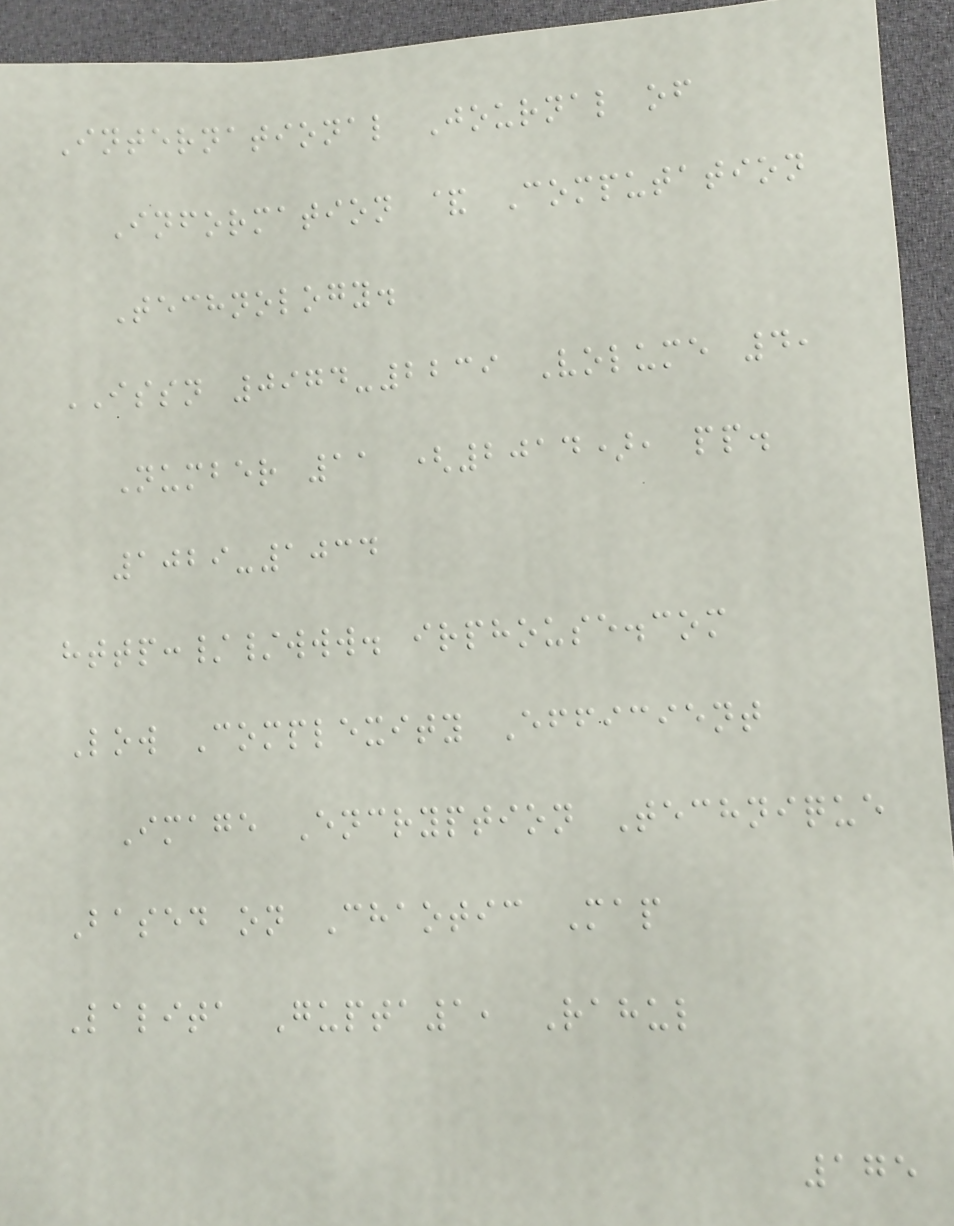International Journal of
Information & Computation
Technology.
ISSN 0974-2239 Volume 4,
Number 11 (2014), pp.
1029-1034
http://www. irphouse.com
Low Complexity Efficient
Image Encryption Technique
Based on Chaotic Map
Lalita Gupta1, Rahul
175
